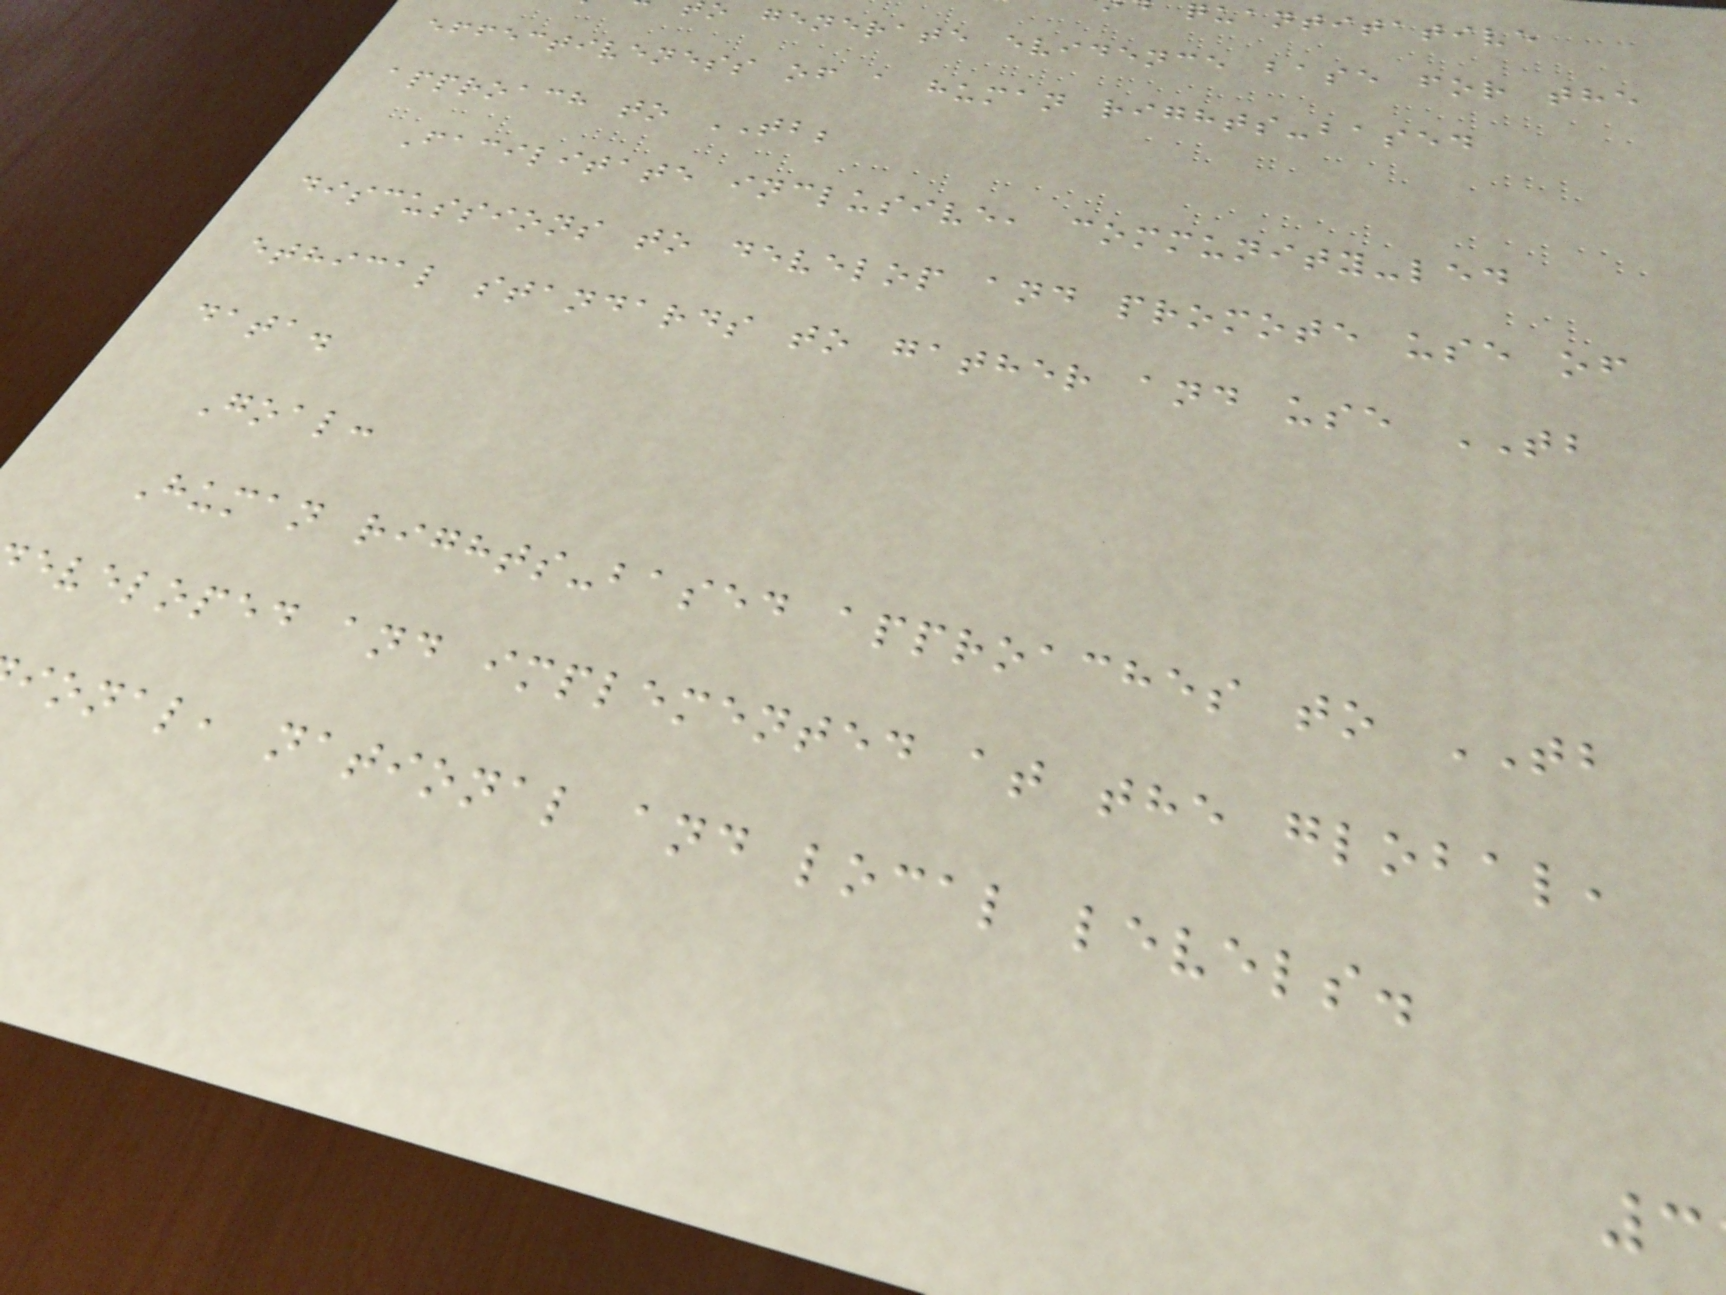quantitative
o generate evidence base for the
effectiveness of a human rights-based
approach to TB;
Facilitate inclusive, community-led
discussions to develop and promote use of
ethical standards to gather and use TB
data.
Goal:
Human rights-based approaches to TB
eveloped and implemented at the global,
ional, national and local levels.
